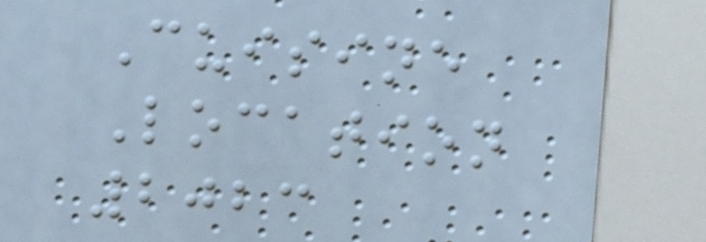Cuisine
Location
2023
